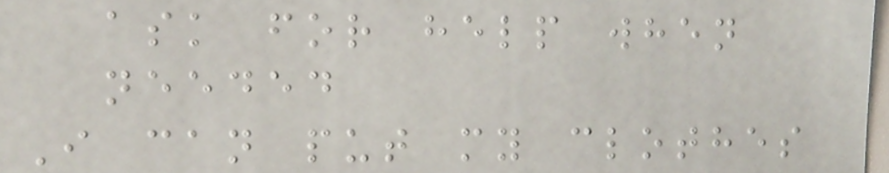ask for help when
needed
I can put my clothes
